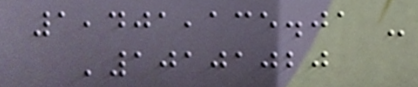1,401,135.01 -
'10101020
